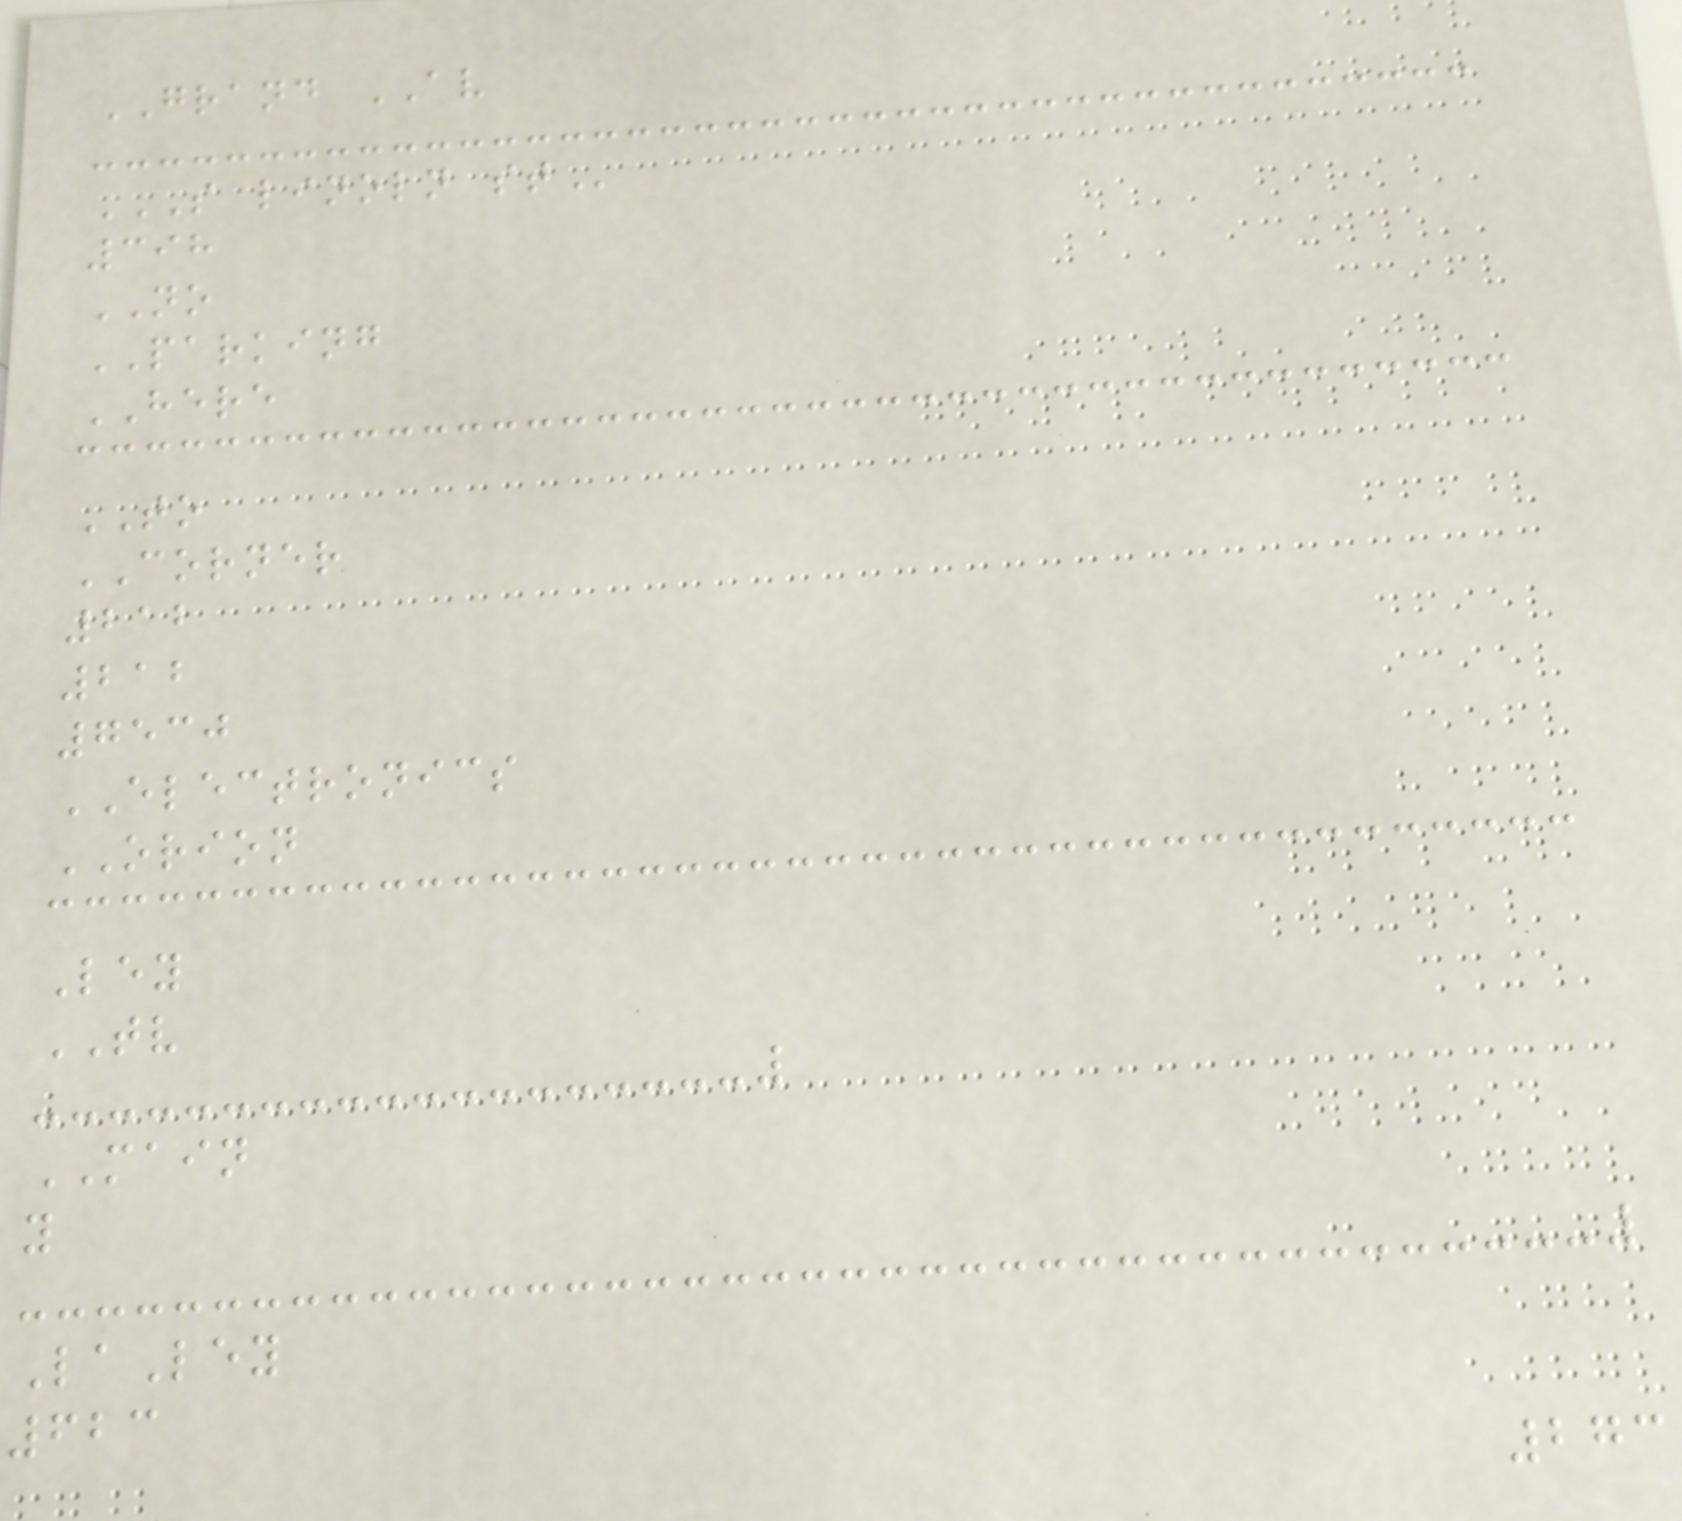GRAND AV
S LINOLN ST
398
NO
PARKING
HERE
TO
CORNER
212
212
7530
ELECTRONICS
ORION
Ley
TV
MAIN
y
LaLey
623
273
